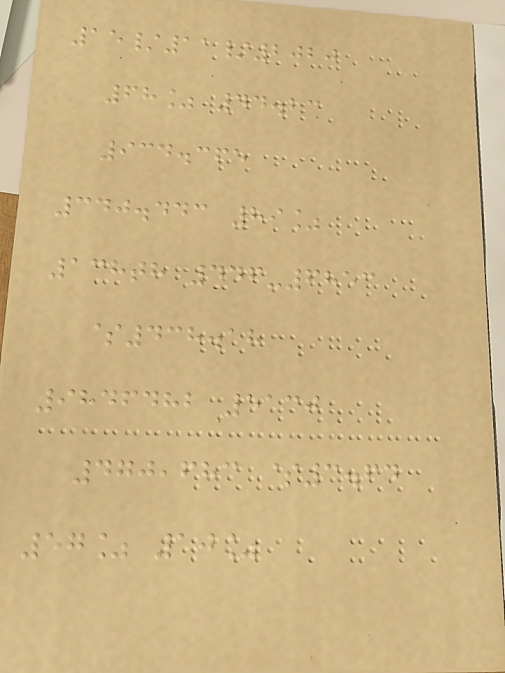15/11/2020
68% 44.23
934.365
340.443 89%
138th 446-6853
$438.18
9846482 5130
470,683 $3.64
57% 10%
